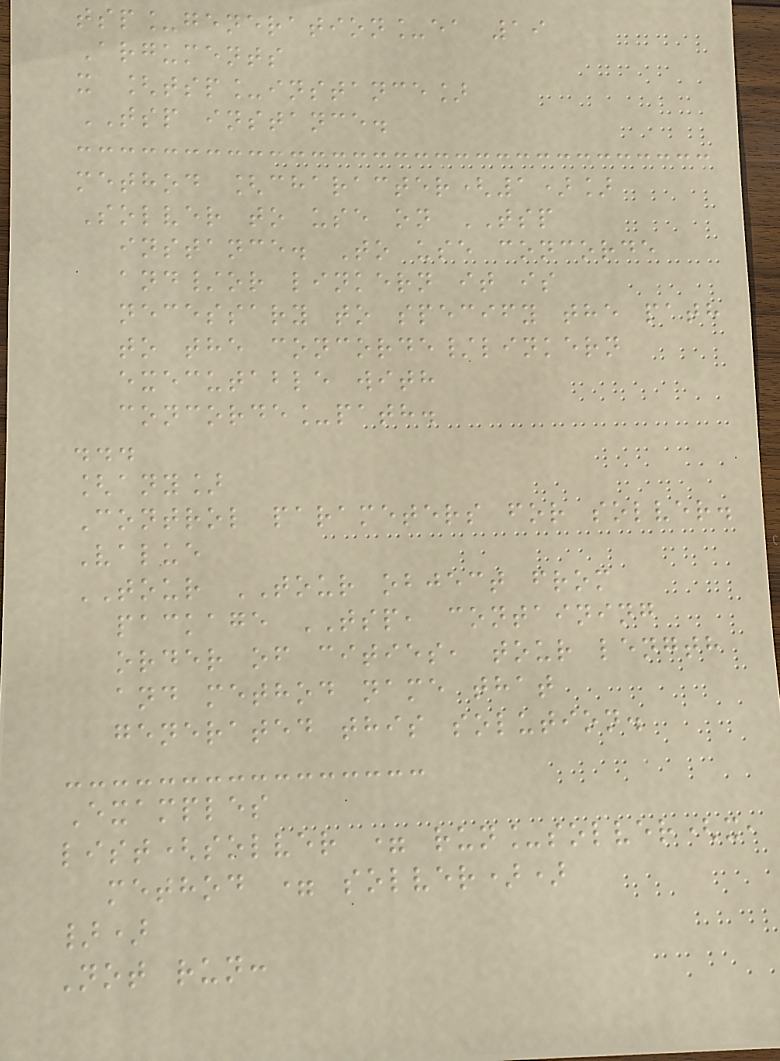tsp_generation_ea 19
Arguments
x [tsp_instance]
TSP instance.
method [character(1)]
Solver to use on TSP
instance. To use concorde
and/or linkern it is
necessary to specify the path
to the concorde/linkern
executable with
concorde_path.
...
[any]
Control parameters for solver.
Value
TOUR TOUR object from
package TSP, containing
order of cities, tour length
and method name that
generated this solution.
Examples
list(solver = run_solver(x,
method = solver))
})
Not run:
